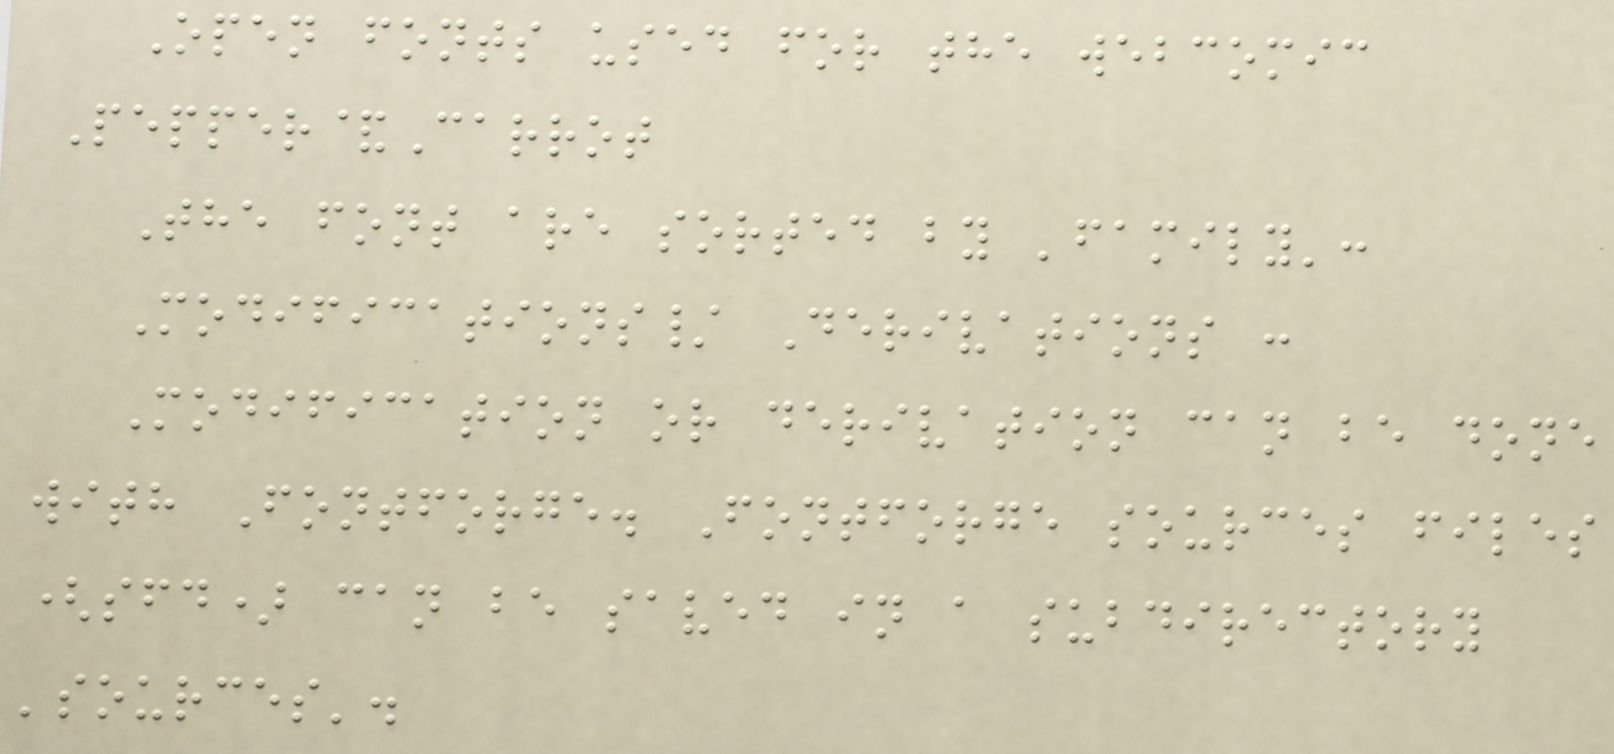Open fonts used for the webcomic
Pepper&Carrot
The font are sorted by 'family':
Modifications/ Derivations :
Modification or derivation can be done
with Fontforge. Fontforge sources files
(sfd) can be saved in a subdirectory
'sources'.
